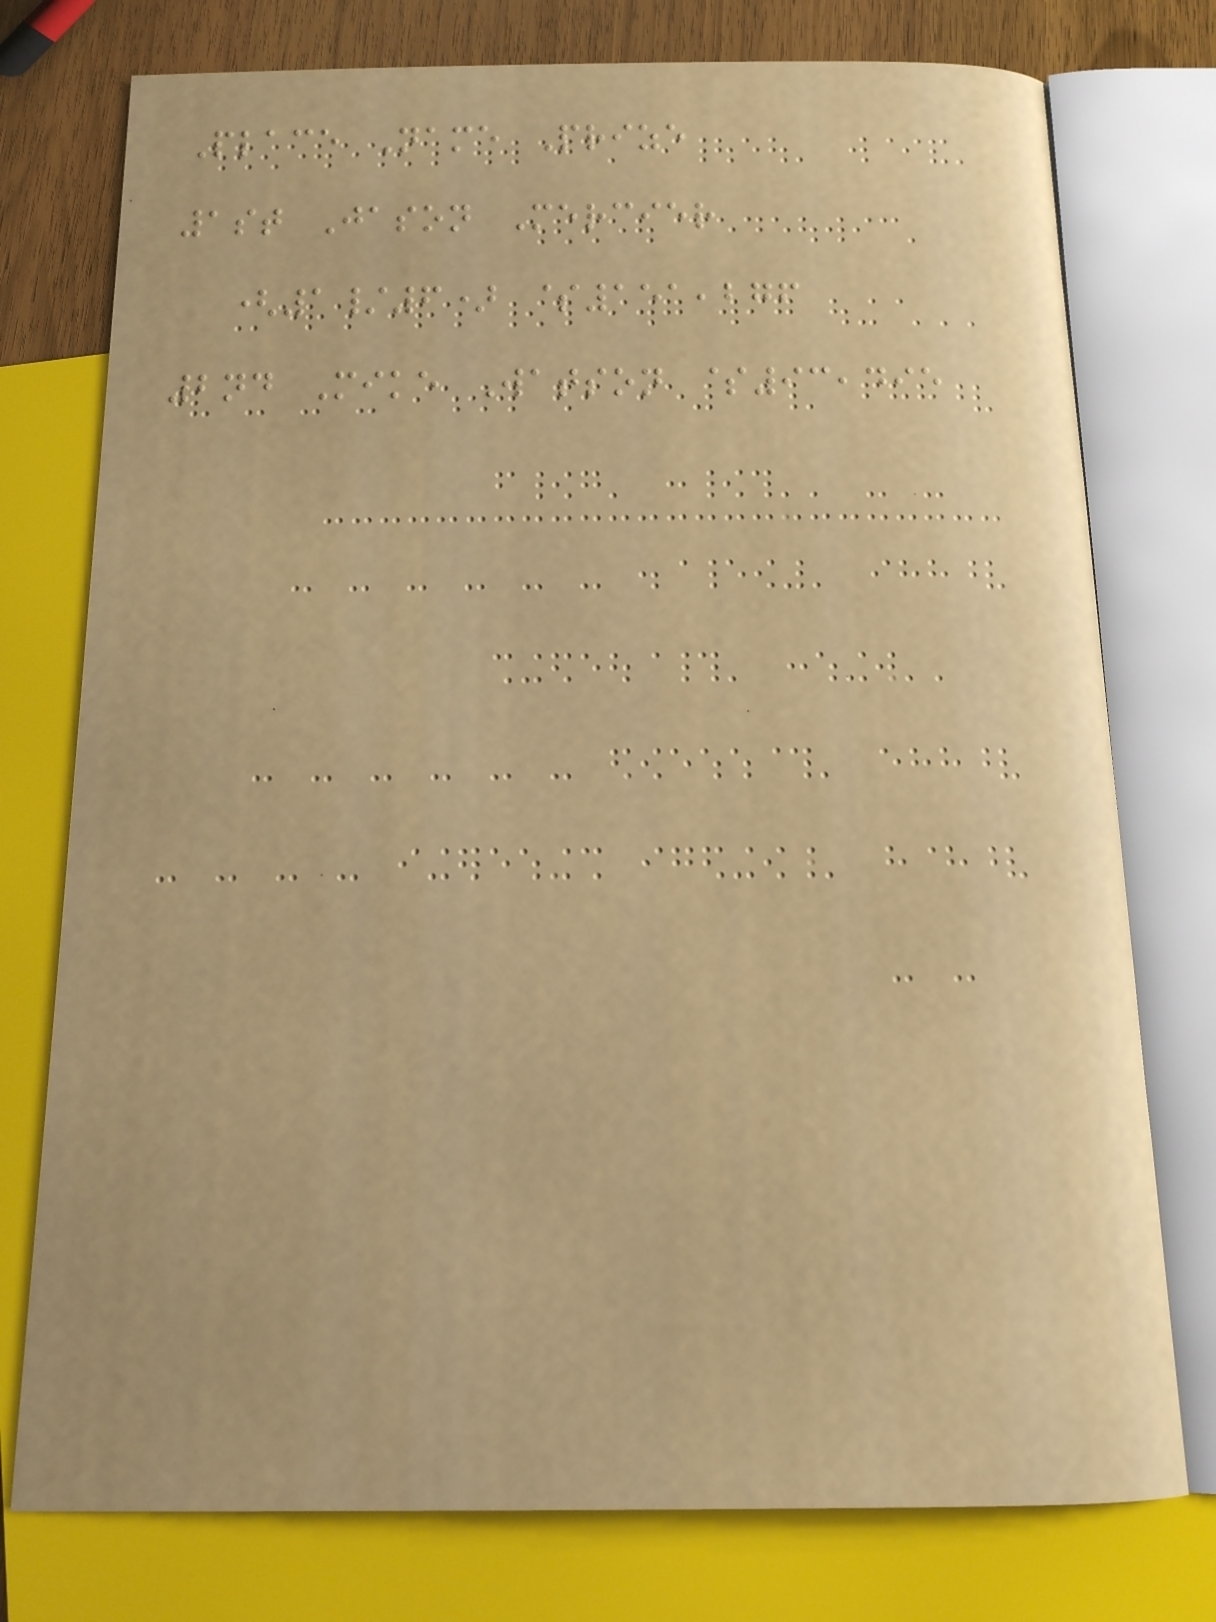Place Name Prize
1st Jason Mercier
(1/6) $151,276
2nd Mike Watson $93,495
